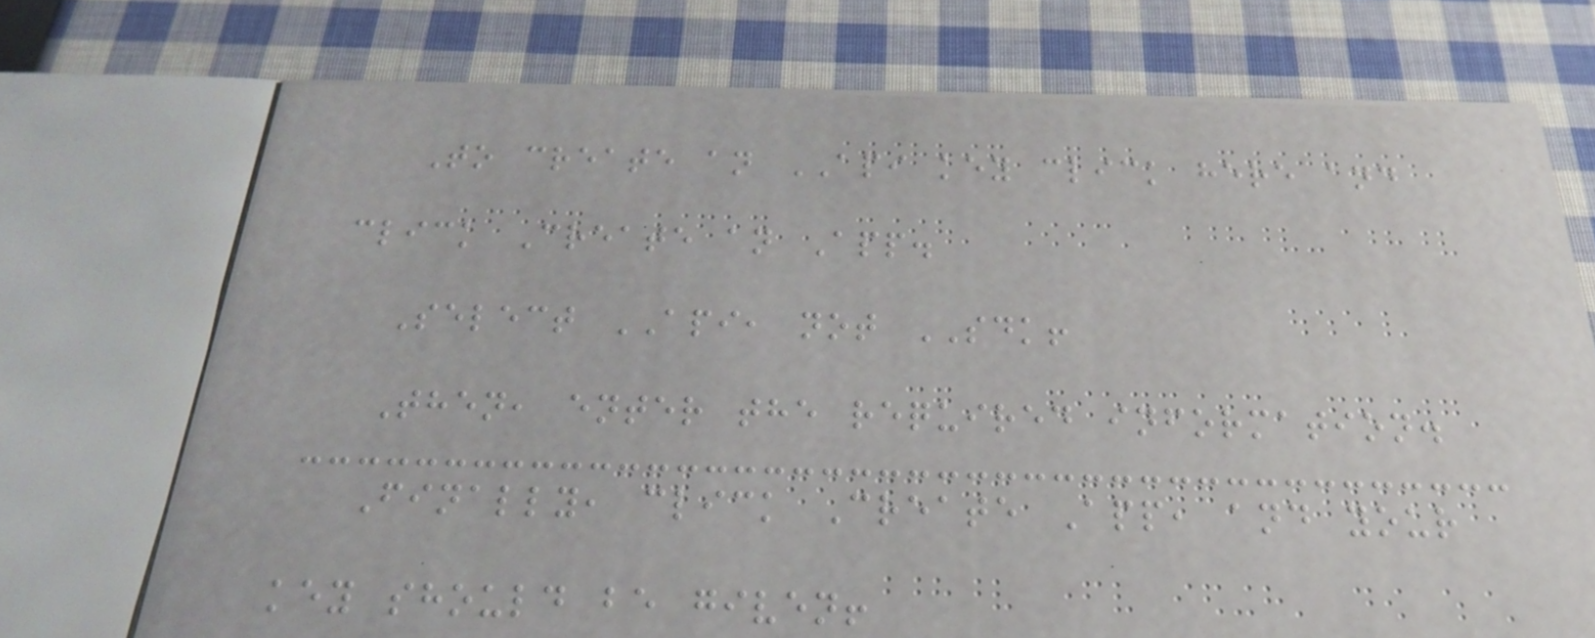To create an API key click here and
click Create an App.
Select API, not SDK!
Then, enter the required information.
Finally, click Create App, and your
key should be given!
